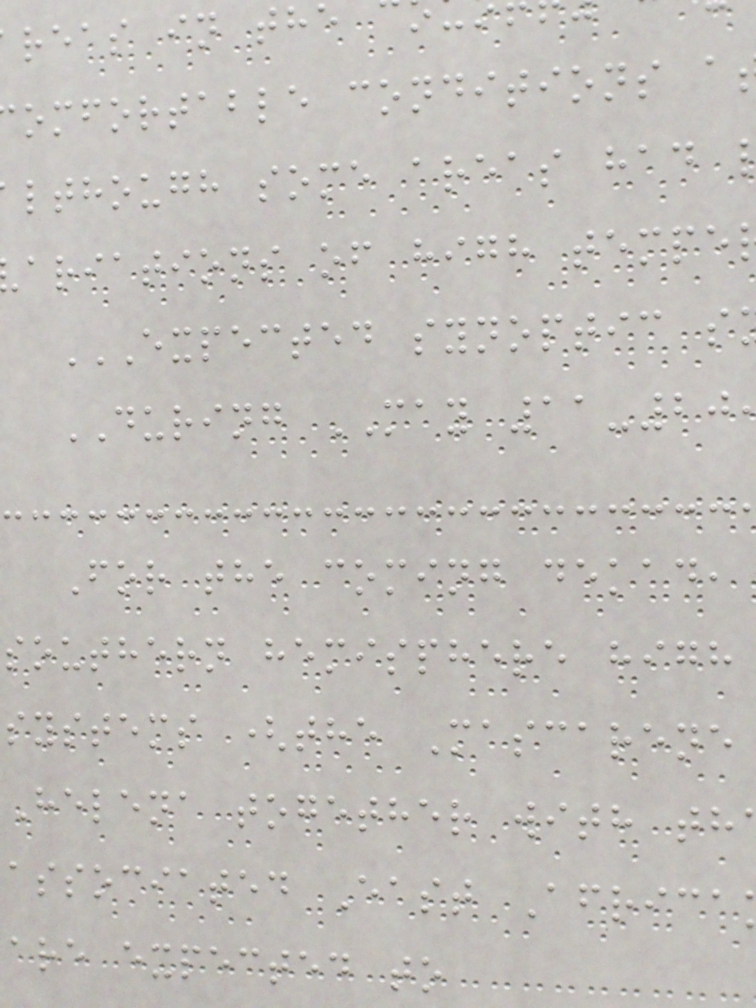reas in the
omfortable conditions a
lthough some areas had
ariations of high tempe
DURING MAY 11-20
For the coming dekad,
southern hemisphere high
systems (the Mascarene
Helena together with th
associated East Africa
are expected to
